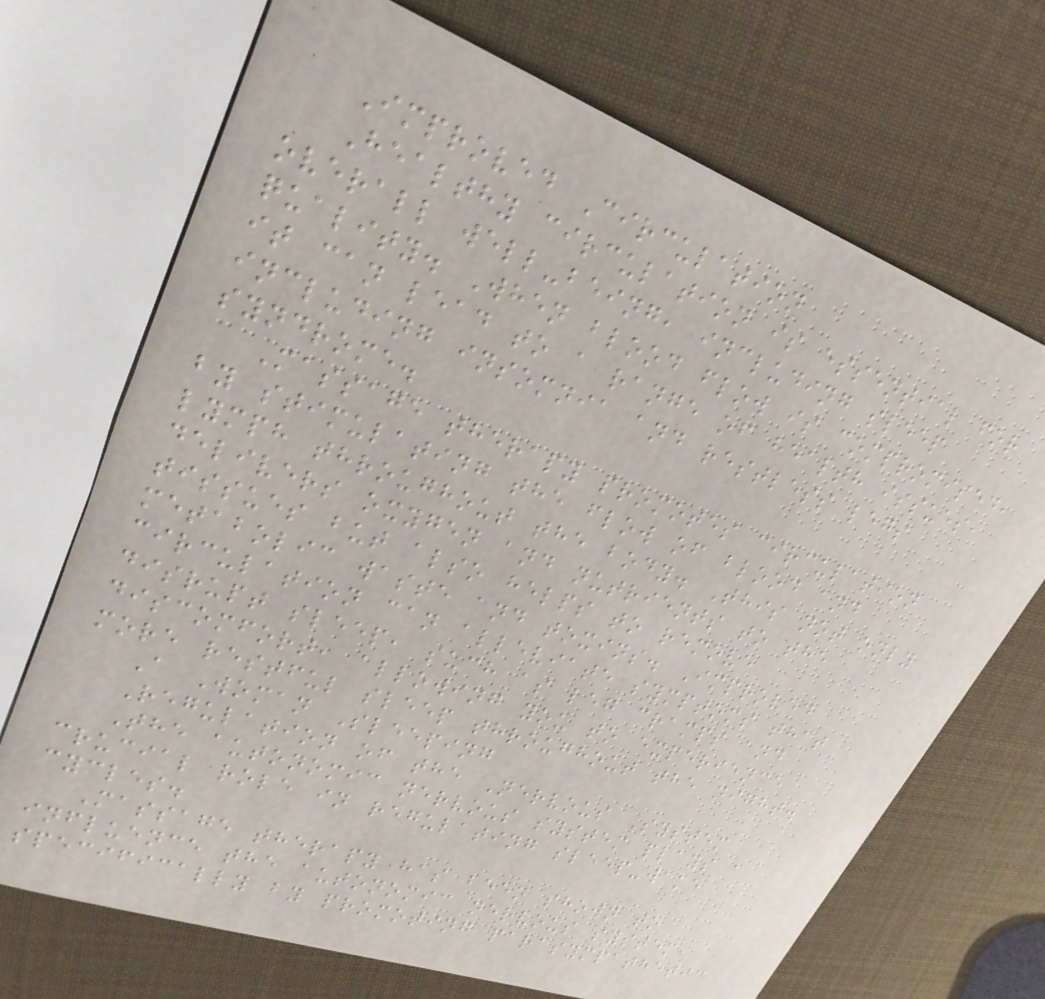Improved Circulation
Healthy circulation is essential for
overall well-being, including sleep
quality. When blood flow is compromised,
it can lead to a range of health issues,
including insomnia and restless legs
syndrome.
Massage therapy promotes circulation
by stimulating the flow of blood and
lymph throughout the body. This not only
delivers oxygen and nutrients to the
tissues but also helps to remove
metabolic waste and toxins. Improved
circulation can alleviate symptoms that
disrupt sleep, such as leg cramps and
discomfort, allowing you to experience
more restful sleep throughout the night.
A Woman Sleeping
Regulation of the Nervous System
The autonomic nervous system plays a
crucial role in regulating sleep-wake
cycles.
Massage therapy has been shown to
influence the autonomic nervous system,
specifically by promoting parasympathetic
